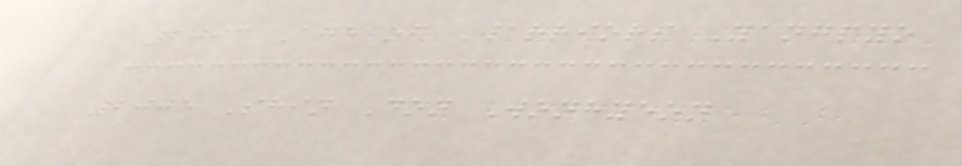2003 Age of Warriors Yangpyo
2005 Shin Don Wonhyeon
